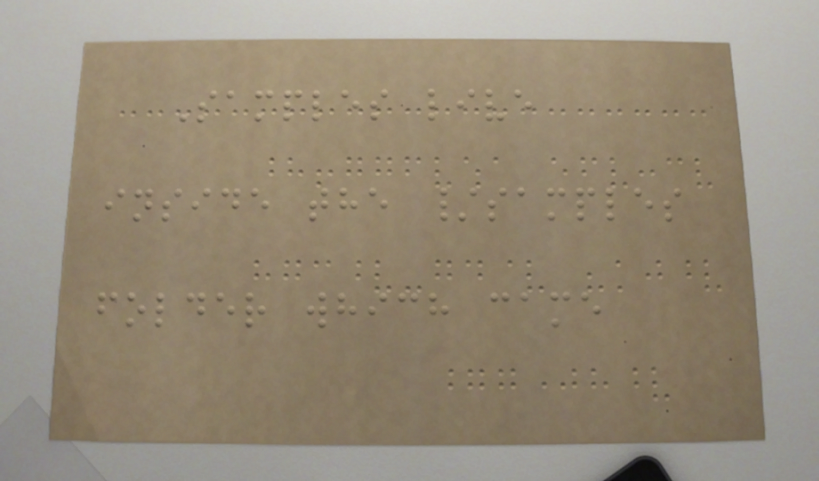Samples live
inside the /samples
folder which came
